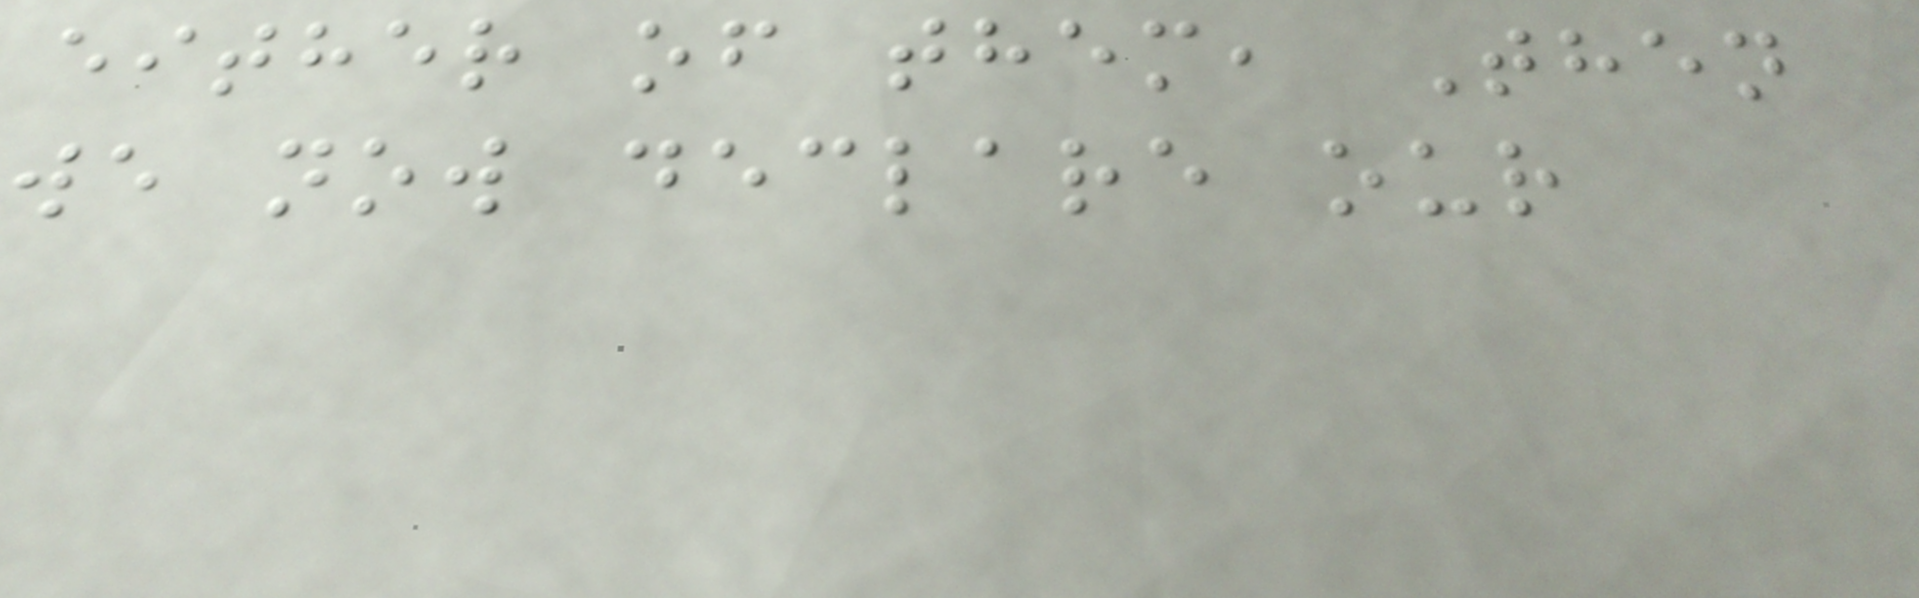either of them, Then
we now declare our
